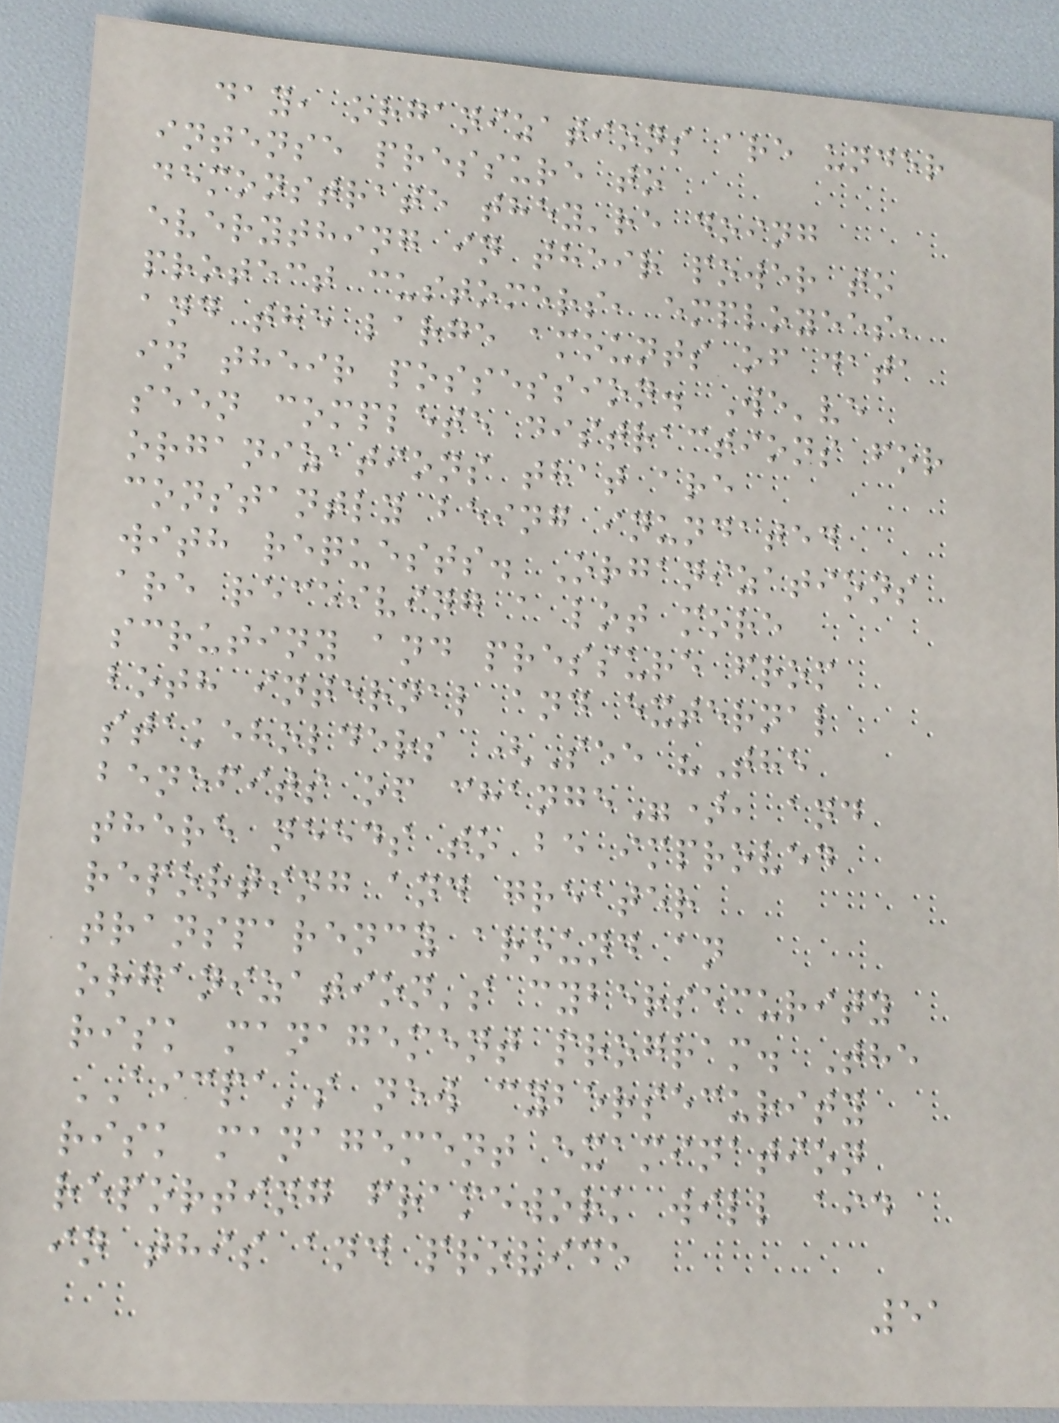day, organizations are under
intense pressure to
demonstrate they're doing
everything in their power to
protect customers, employees,
and the large amounts of data
in their possession. We've
seen complete distractions for
organizations that are
constantly being inundated
with requests. Organizations
are receiving a lot more
scrutiny and pressure from
both internal and external
stakeholders (See "The
benefits of change"), and
there needs to be improved
reporting and greater
transparency around an
organization's cybersecurity
risk management program. The
AICPA's new cybersecurity
risk management examination
reporting framework will aid
in this and provide
51
